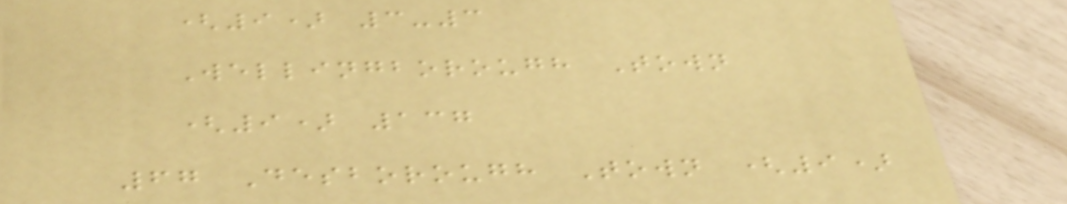(9) 3-3
Wellingborough Town
(9) 137
67 Desborough Town (9)
